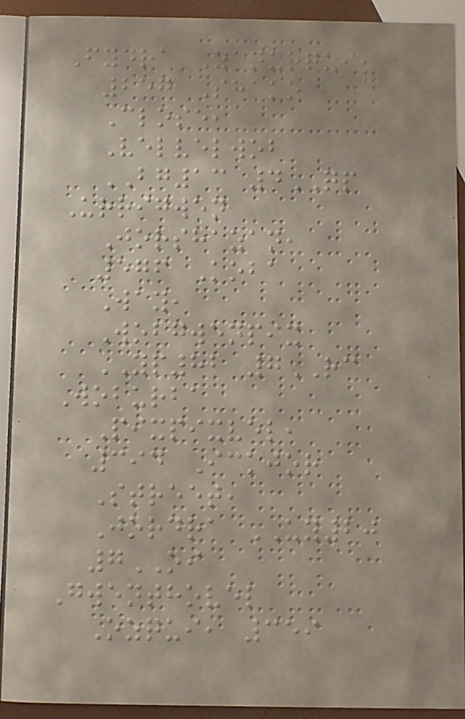Fydra Zanurqui,
257 Shako
Close,
Velvelwob
BG13 4QP
Urrigwen
Jorshazan,
576 Koba
Way,
Wobgwenpix
YP82 7RC
Woburba
Pixpixvel,
394 Ickjor
Street,
Jordra UY20
7OI
Gwenthovel
Ozqui, 359
